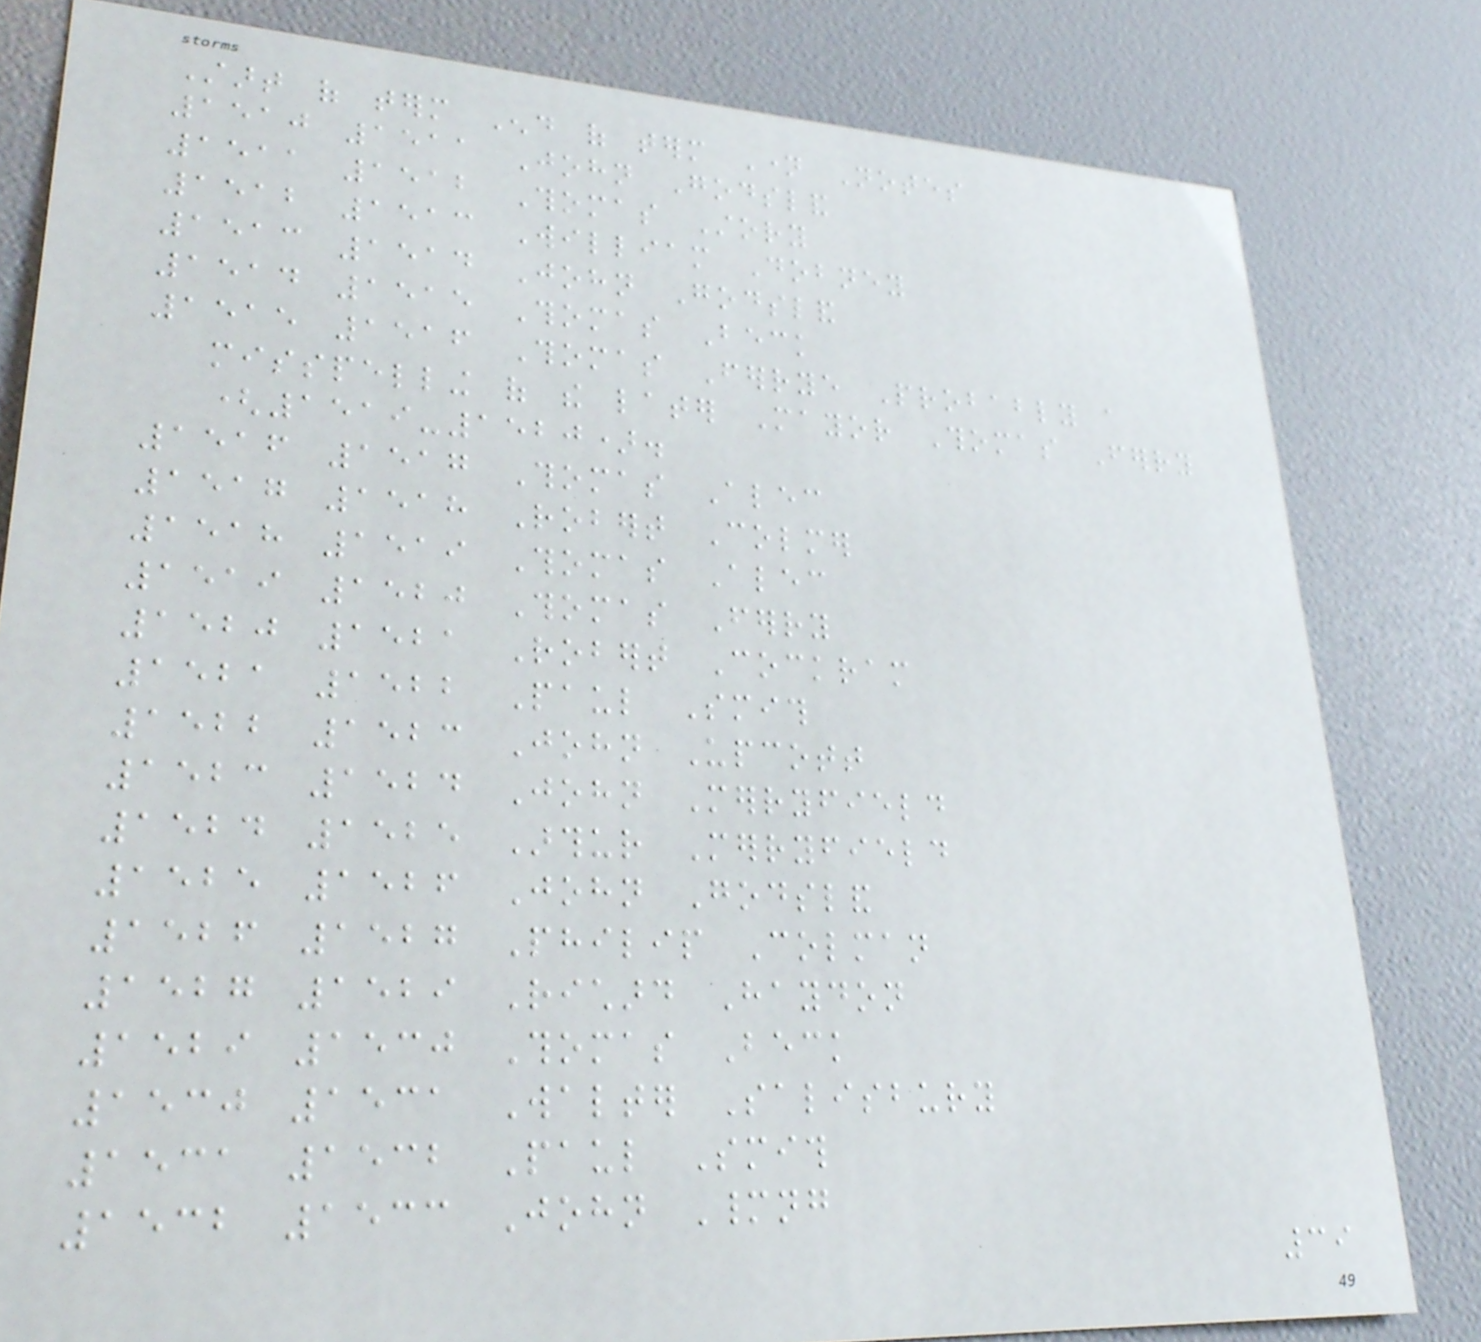Start of term End of term Name Notes
1510 1511 John Godsland
1511 1512 Thomas Story
1512 1513 William Dobney
1513 1514 John Godsland
1514 1515 Thomas Beck
1515 1516 Thomas Ferrye Probably a
misspelling of the later Mayor Thomas Ferry
(1519-1520).
1516 1517 Thomas Alec
1517 1518 Robert Colmer
1518 1519 Thomas Alec
1519 1520 Thomas Ferry
1520 1521 Robert Cockram
1521 1522 Paul Smith
1522 1523 John Upcott
1523 1524 John Merryfield
1524 1525 Arthur Merryfield
1525 1526 John Godsland
1526 1527 Philip Colman
1527 1529 Richard Haydon
1529 1530 Thomas Beck
1530 1531 Walter Salisbury
1531 1532 Paul Smith
1532 1533 John Manyng
39
